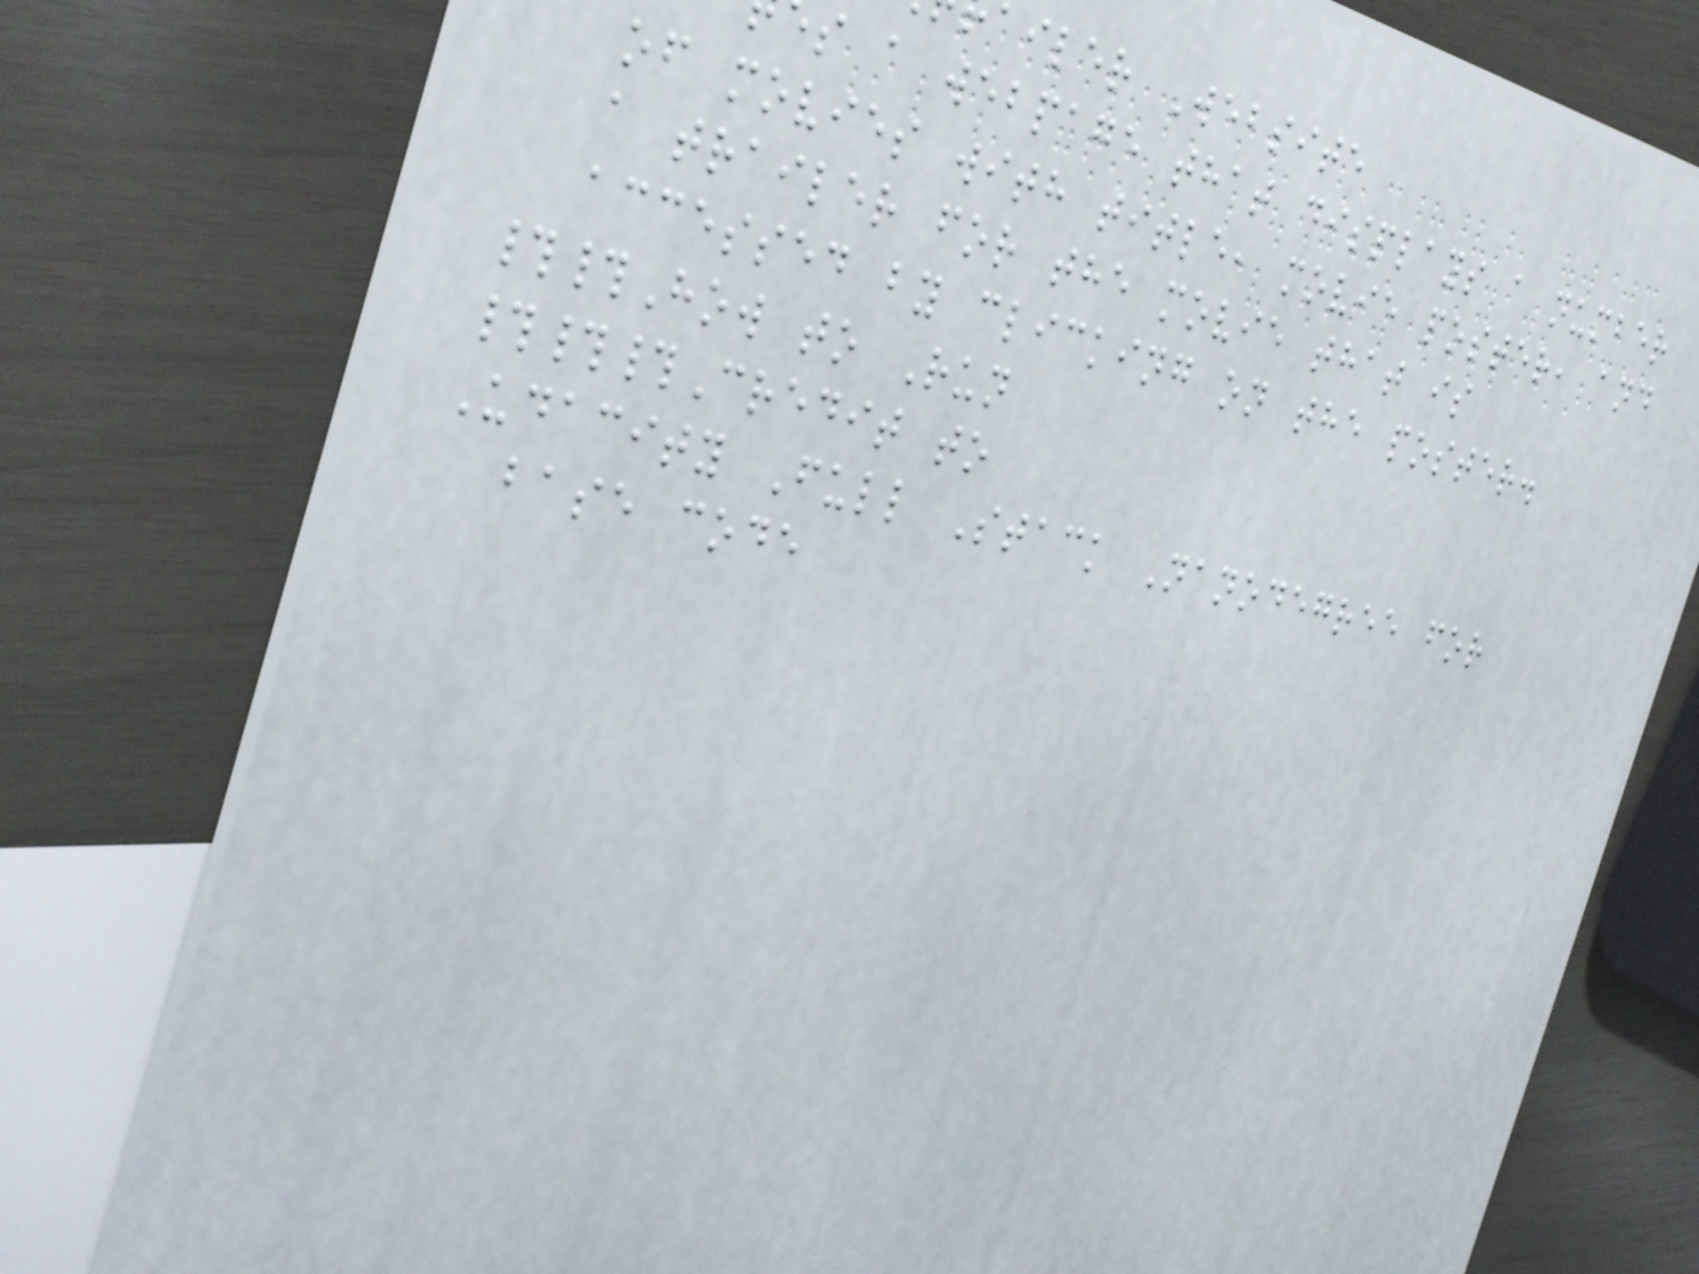ailer Website
s a webpage that displays a number
of movies with title, movie poster, and
a trailer for the movie that is
accessed by clicking on the poster.
##How to Run
###Credit to
Udacity Full Stack Nanodegree for
base code
